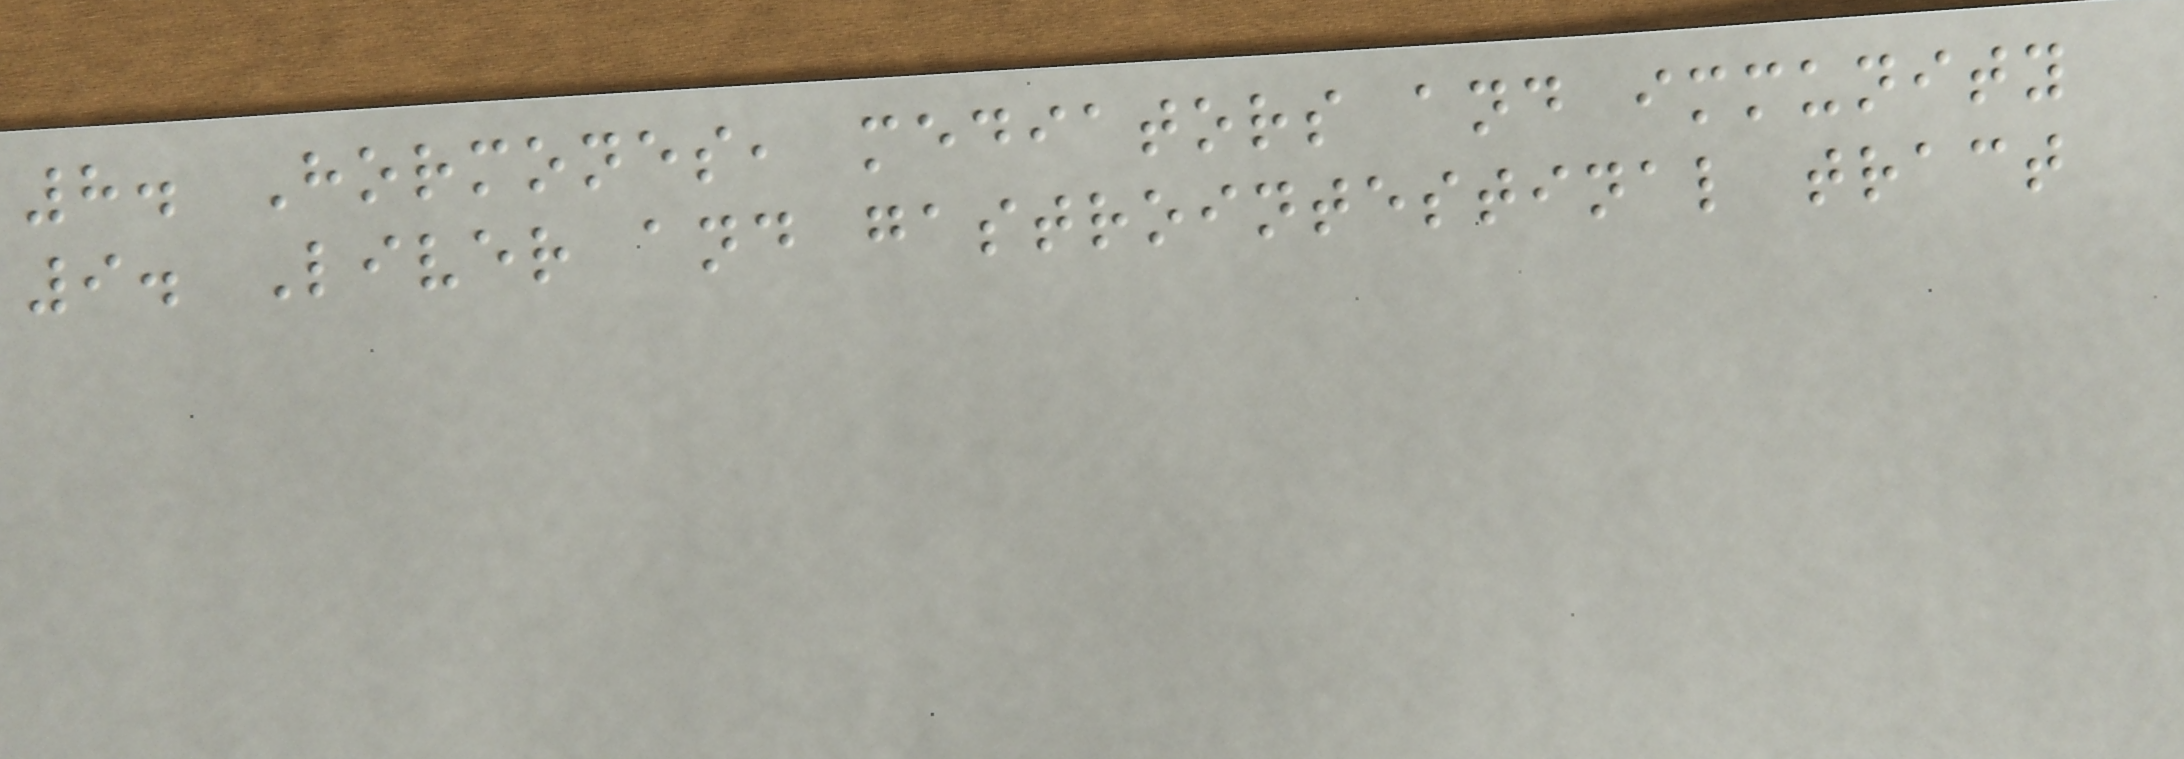8. Hormones, mediators and immunity
9. Liver and gastrointestinal tract
